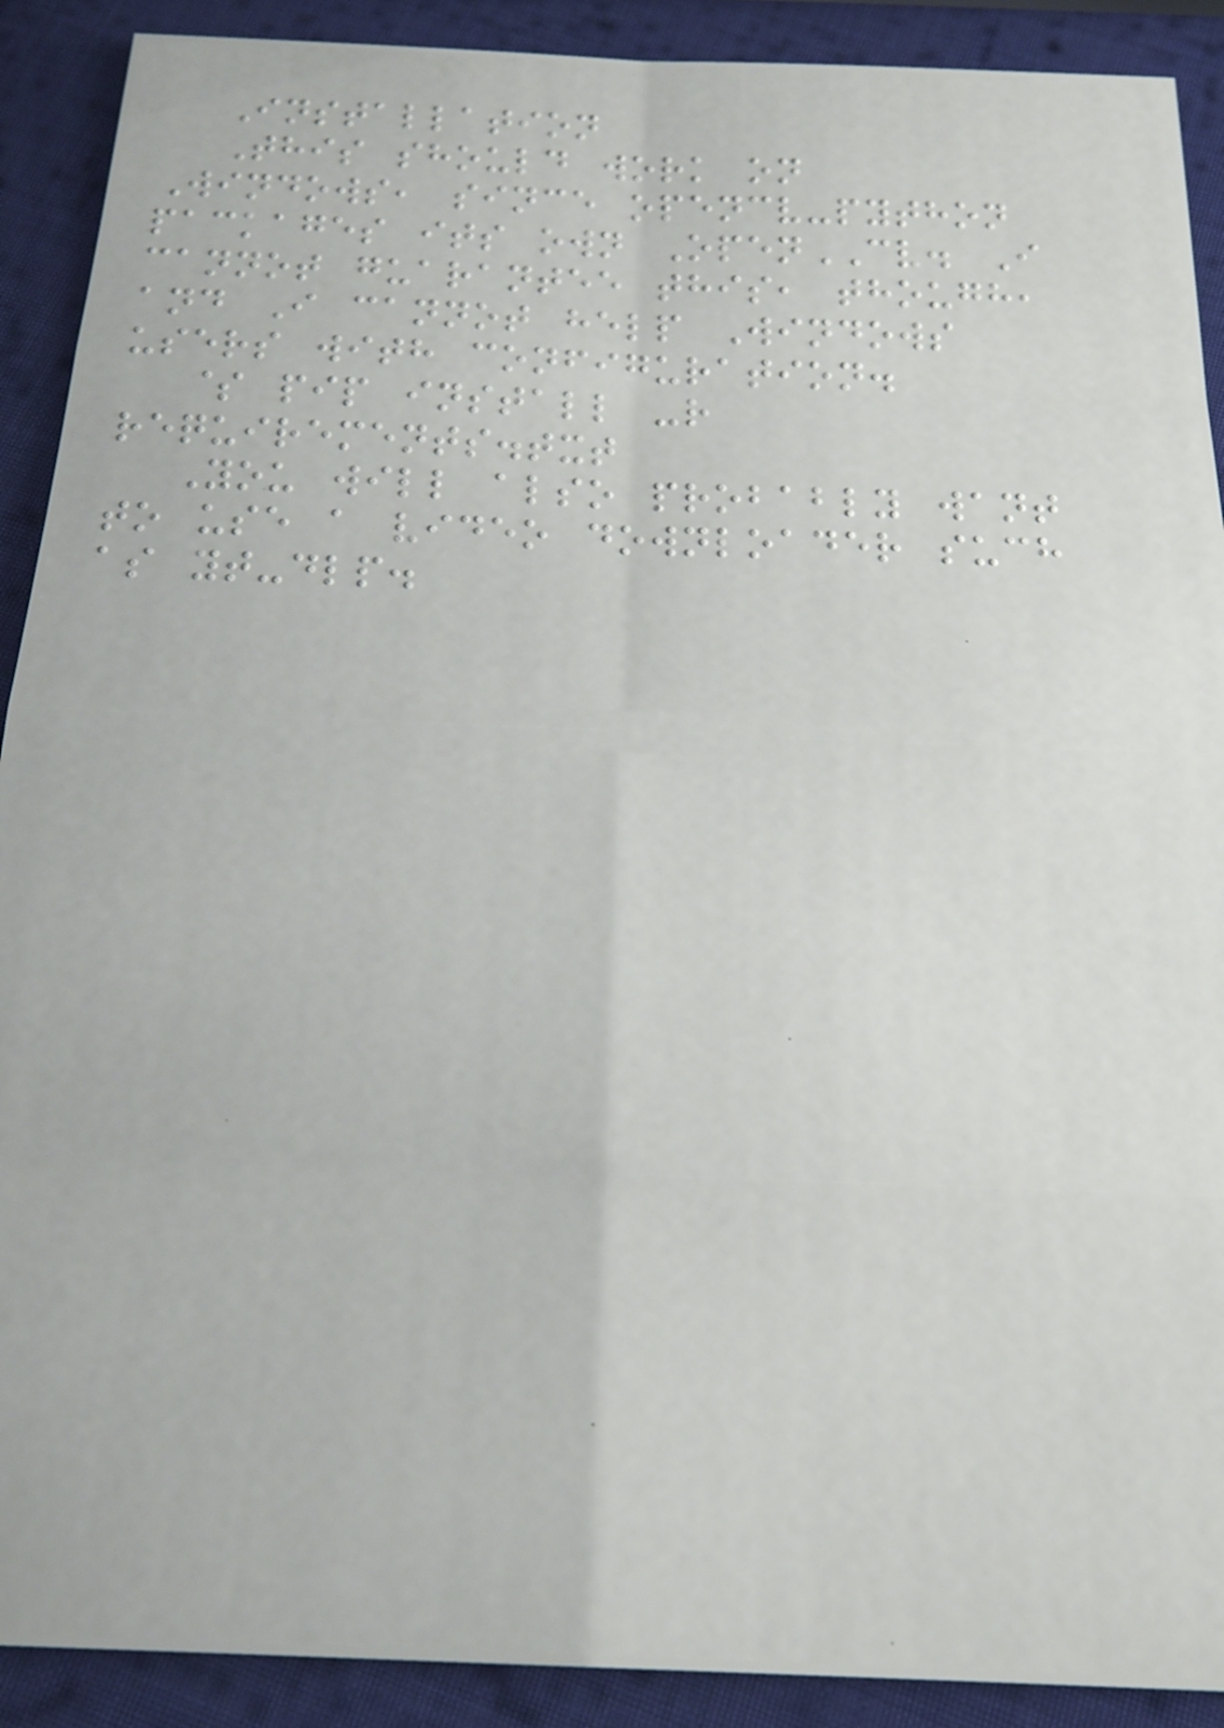Installation
This should work on
Windows, since opencv-python
packages its own OpenCV. I
cannot guarantee this, though,
and I cannot help Windows
users with configuration.
$ pip install -r
requirements.txt
You will also probably want
to use a video downloader such
as yt-dlp.
